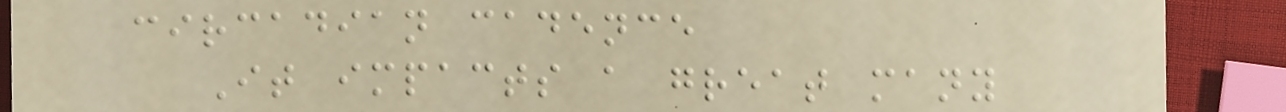circadian cadence
It impacts a great many
